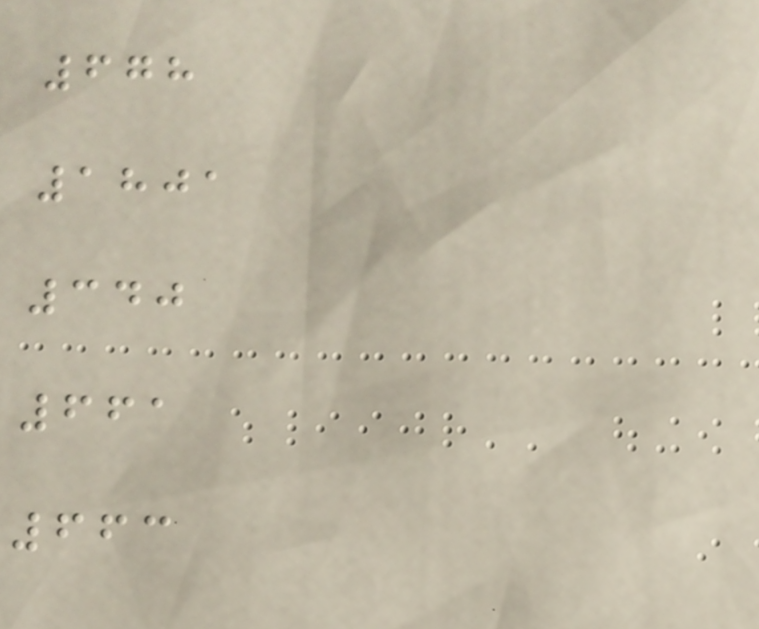678
1801
340
661
663
